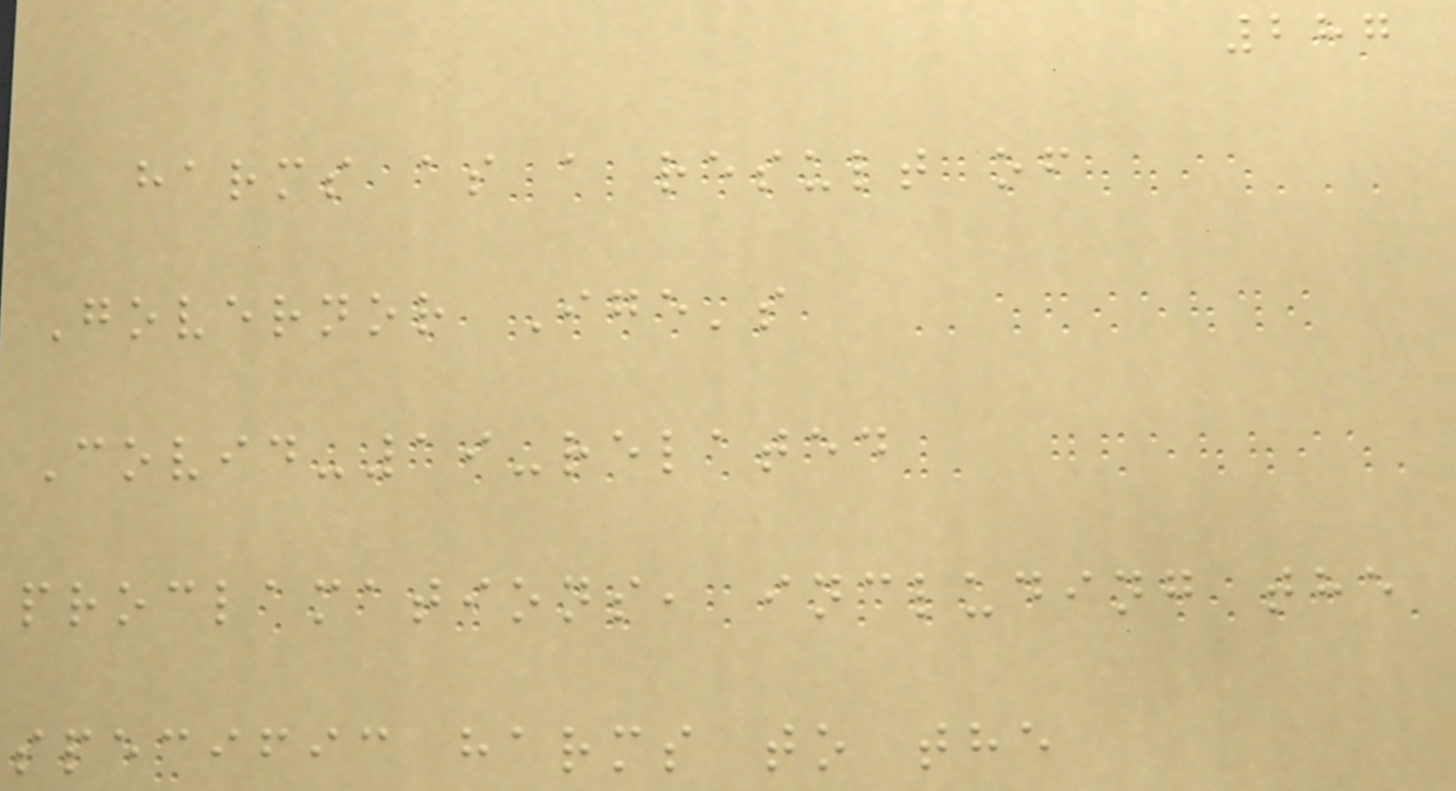287
harms as a result of
Governor Ige's
Covid-19-related
proclamations, including the
specific harms to the
